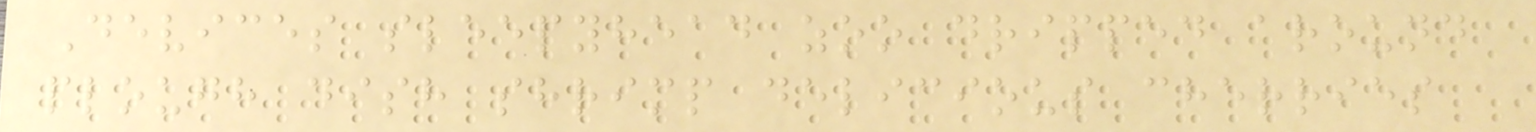Devices sleepyhead zoo dripped around
plough dish shrimp delicious cherries
